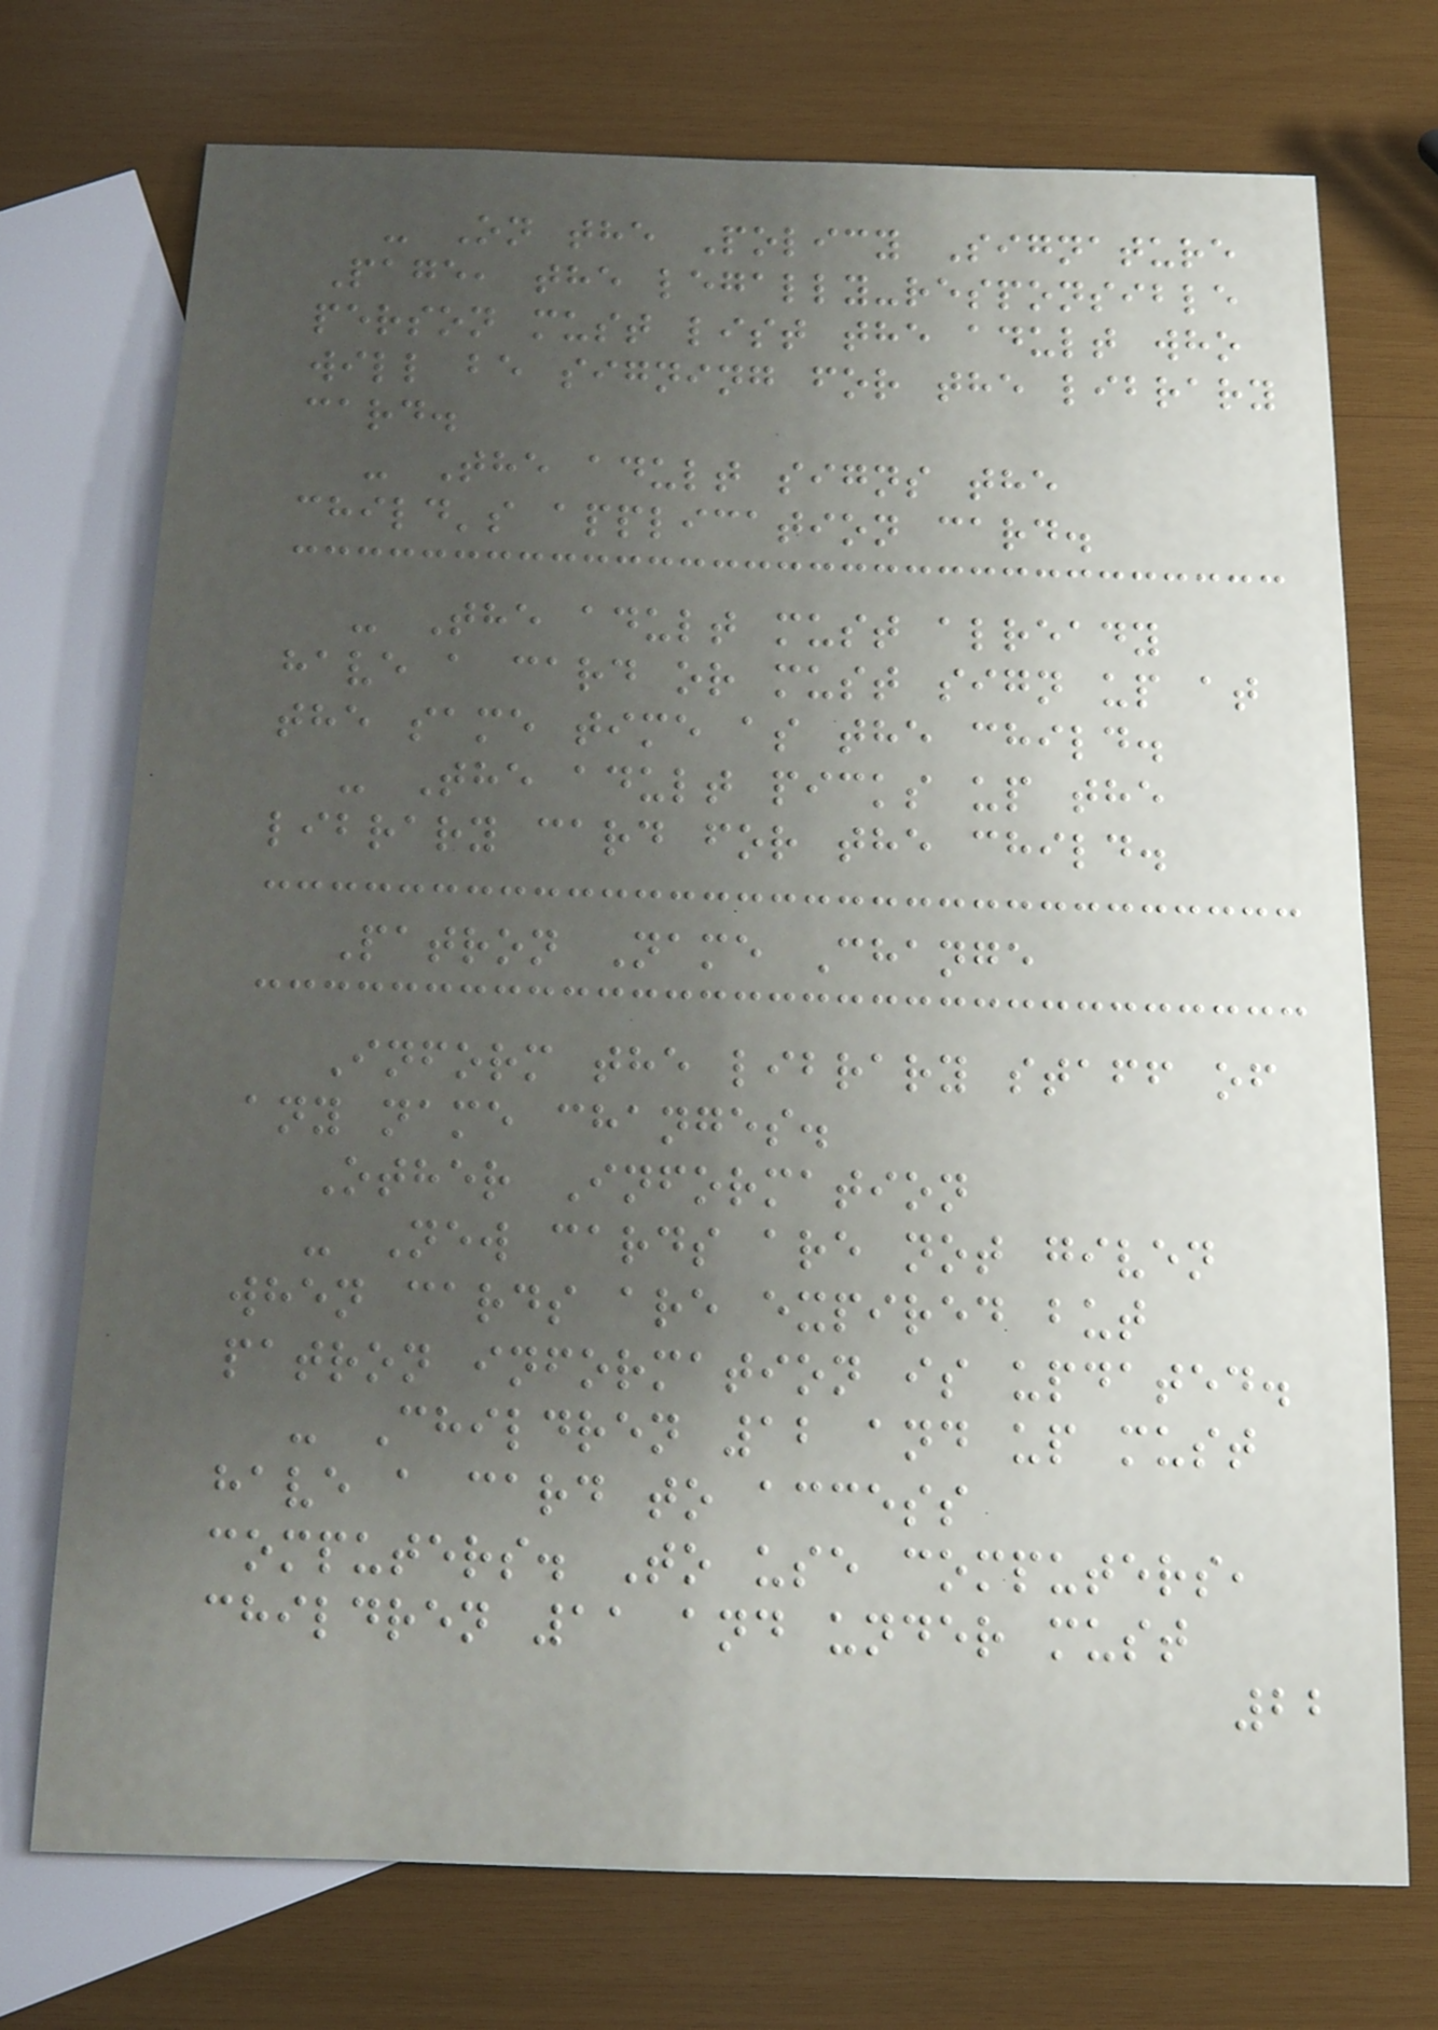- On the Policy Signature
Page, the legally-responsible
person must list the adult who
will be signing for the library
card.
- The adult signs the
child's application card.
- The adult must already
have a card or must sign up at
the same time as the child.
- The adult picks up the
library card for the child.
Patron Name Change
Inform the library staff of
any name changes.
Other Information
- New cards are not given
when cards are expired but
patron information is updated.
- Children 12 and up must
have a card to access
computers. To use computers,
children 11 and under must
22
